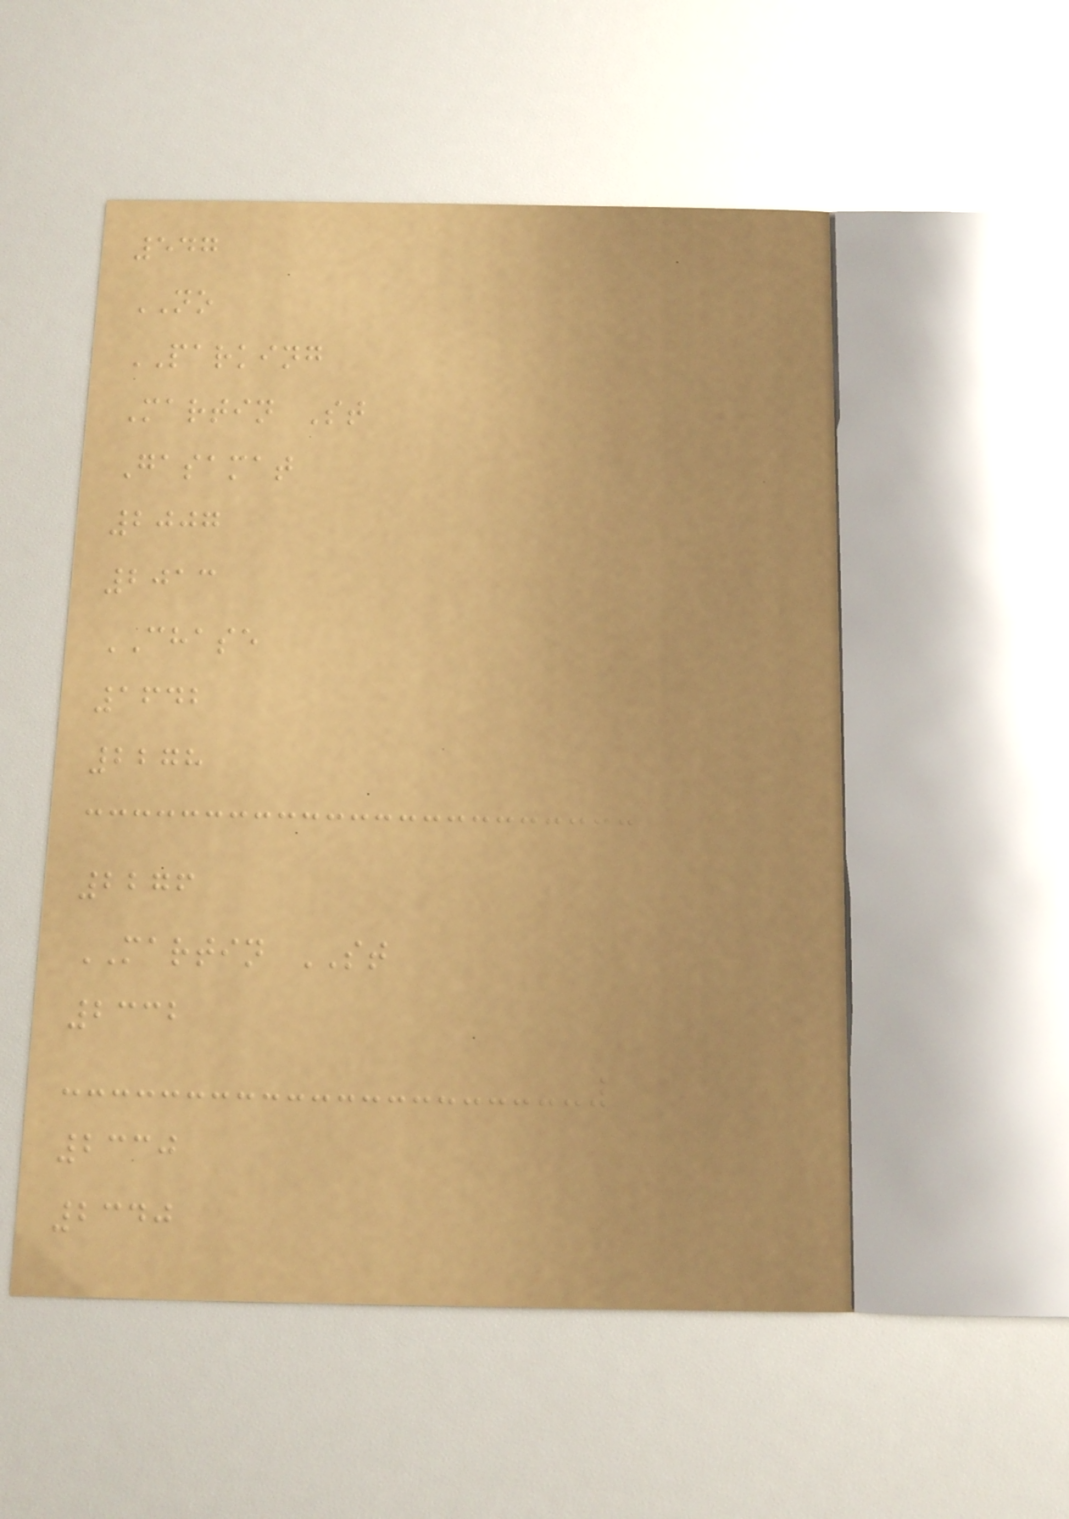547
NO
PARKING
Martin St
Gasamat
2007
2013
CHASE
1642
2278
2276
MARTIN ST
2332
2330
2340
